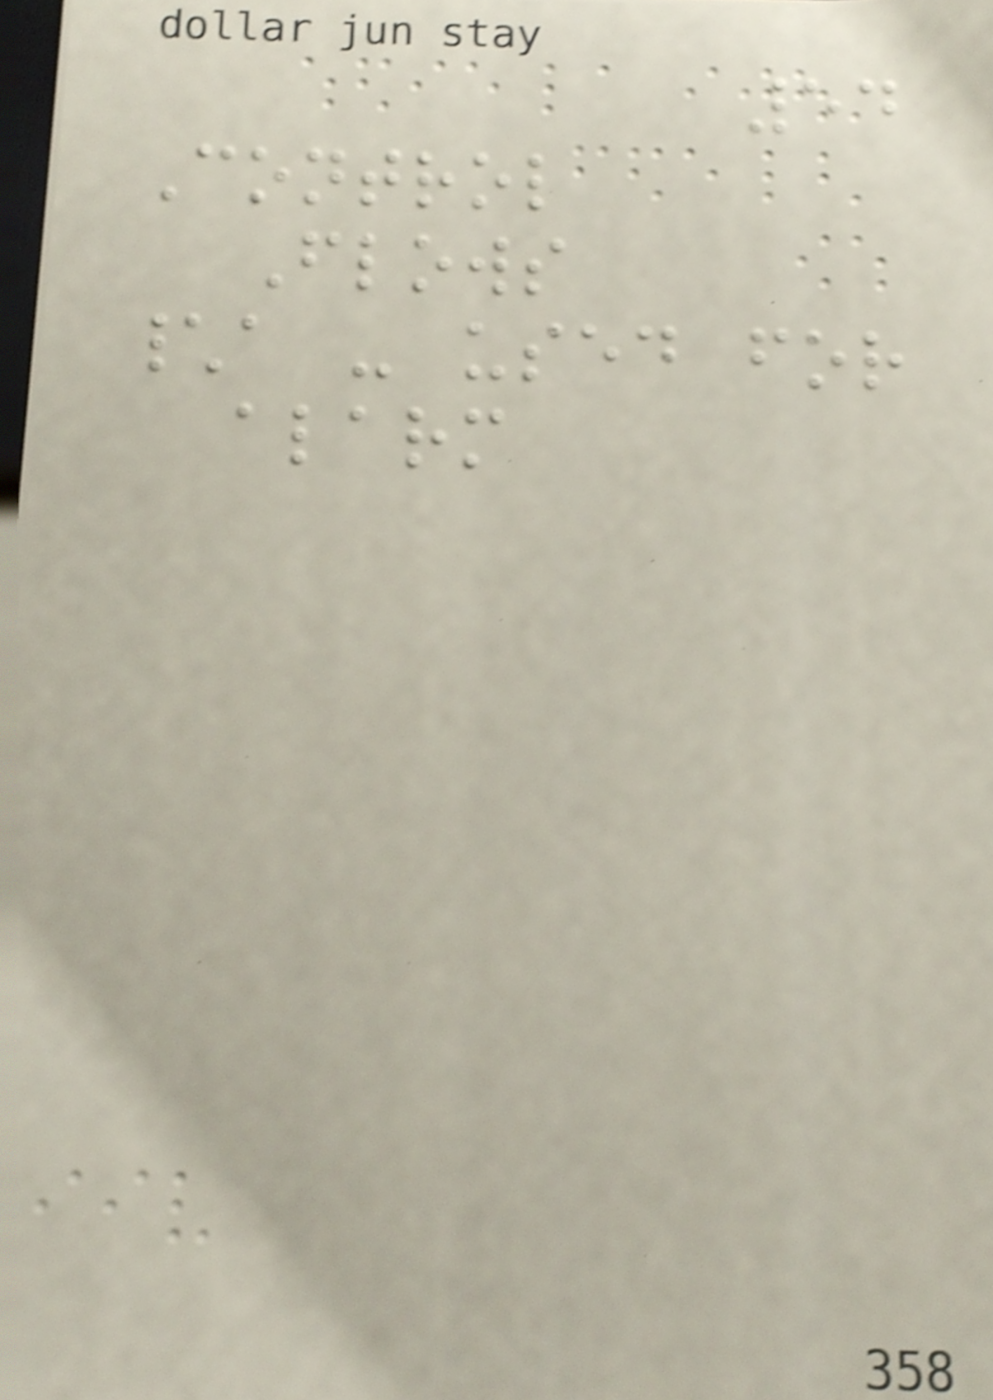54
Control
Flows
\a - used for
alarm
